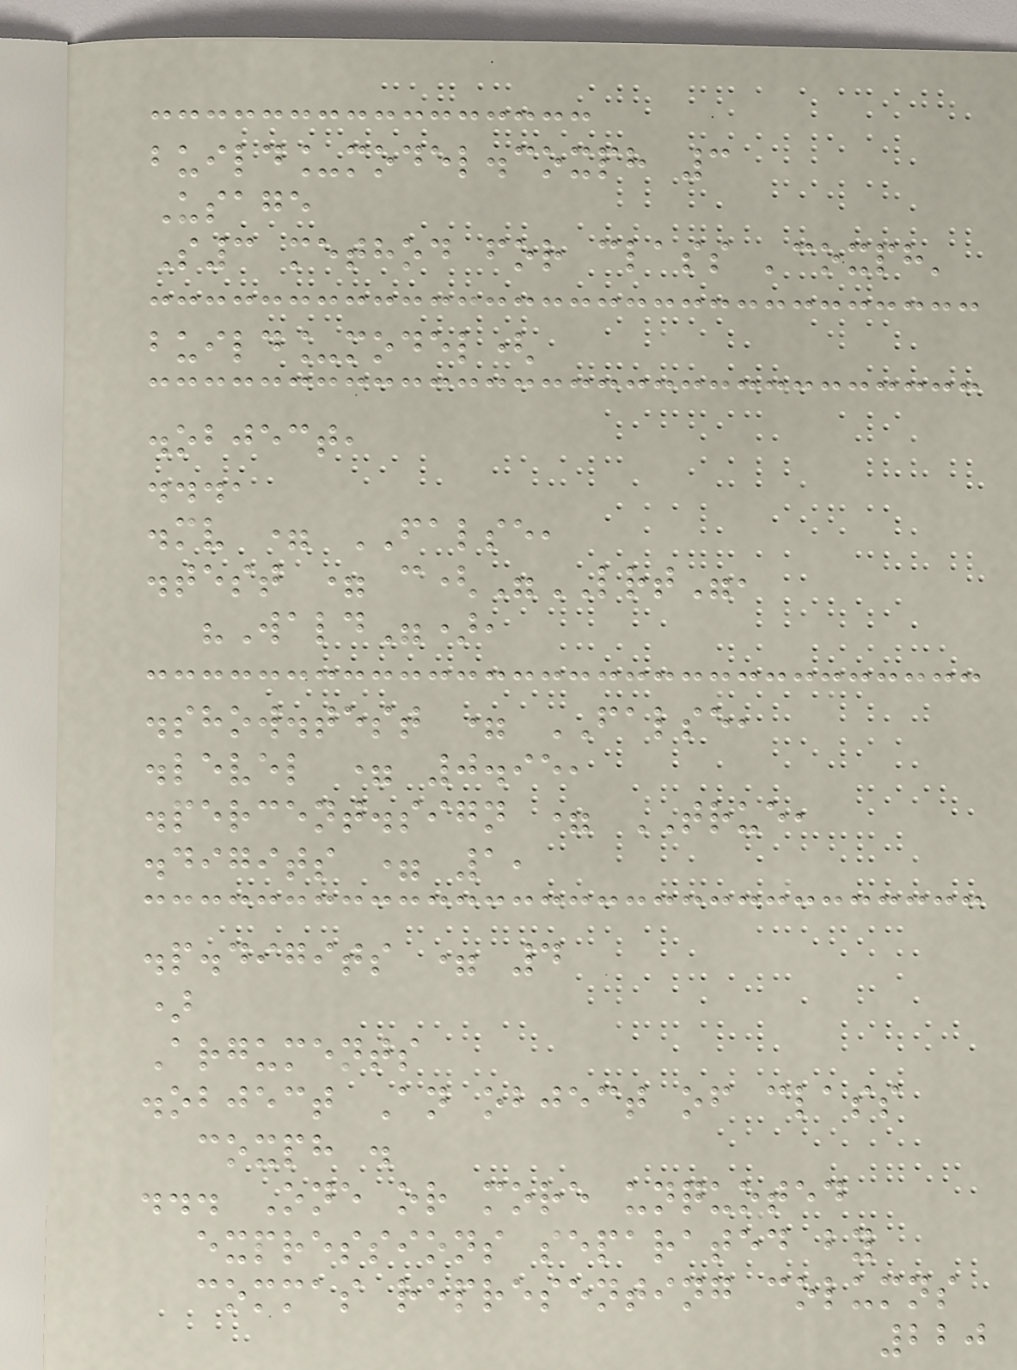build_model.coxph 3
Usage
S3 method for class 'coxph'
build_model(
.object,
...,
.mv = FALSE,
.test = c("LRT",
"Wald"),
.show.test = FALSE,
.level = 0.95,
.percent.sign = TRUE,
.digits = 1,
.p.digits = 4
)
Arguments
.object An object of class
coxph .
... One or more unquoted
expressions separated by
commas representing columns
220
